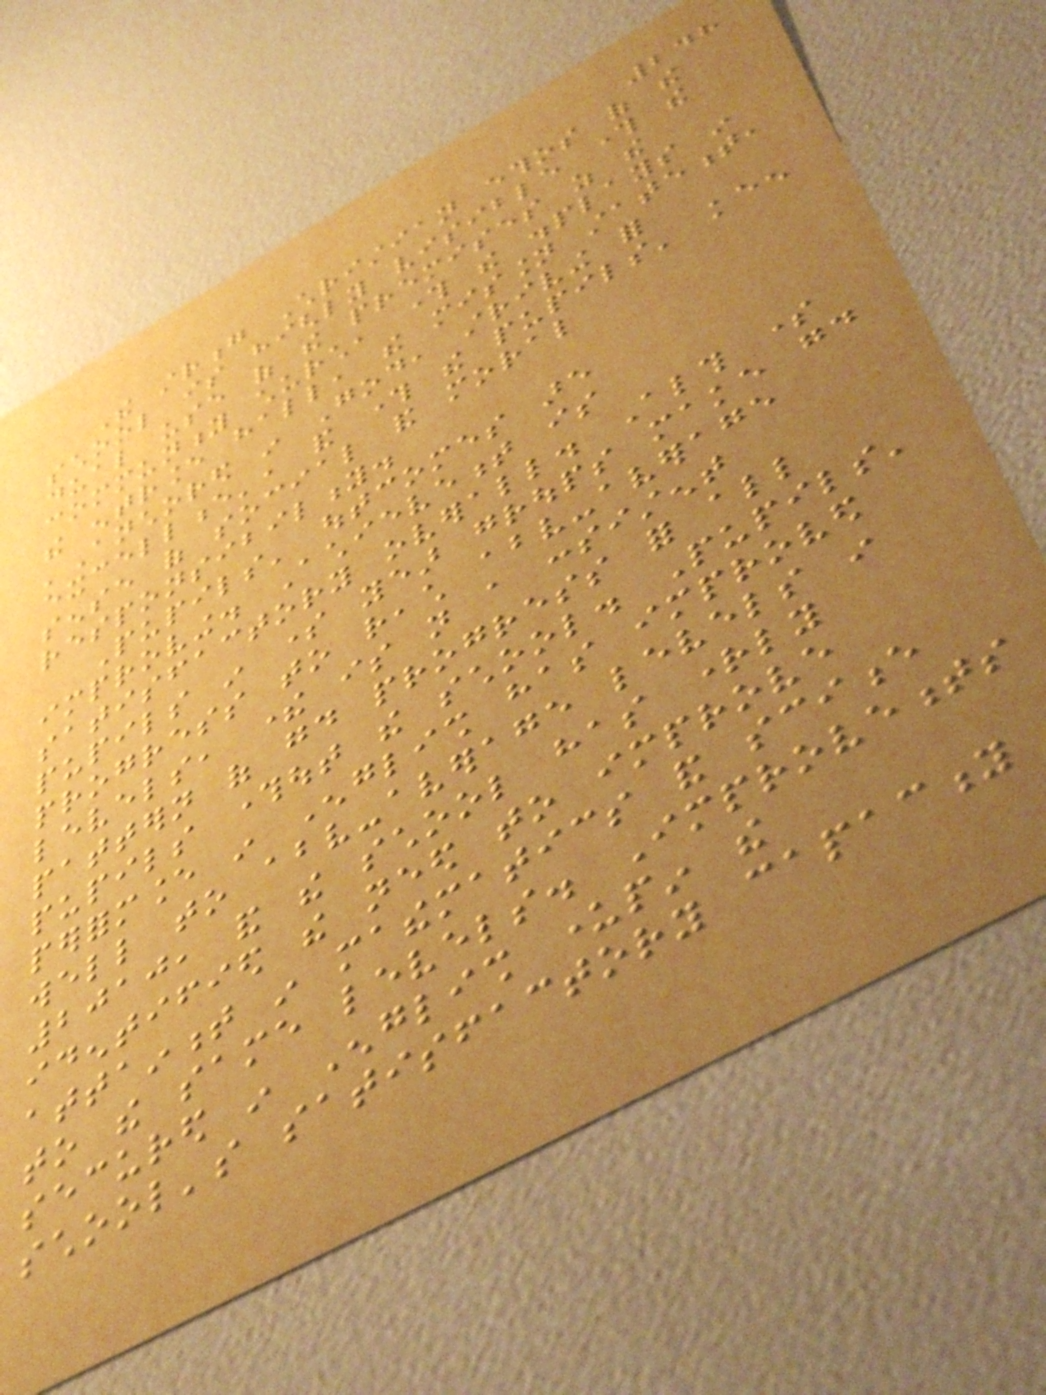248
The strong Christian ethos of the
school is highly visible through the
dual use of the premises as the
community church, through the displays in
the entrance hall, the mission statement,
'Anchored in God, striving for
excellence', and through the pupils' keen
sense of social and moral
responsibility.
Pupils' outcomes are
improving. Achievement is
satisfactory overall. Although some
pupils in some year groups make good
progress to reach above-average
levels, there is not a consistent
pattern of good progress for all
pupils throughout the school. Pupils'
performance in English has improved
well to above-average levels in
2010, and the school has rightly
identified the need to improve
attainment in mathematics and science
to the same levels. Improvements
secured in English underpin the
school's satisfactory capacity
